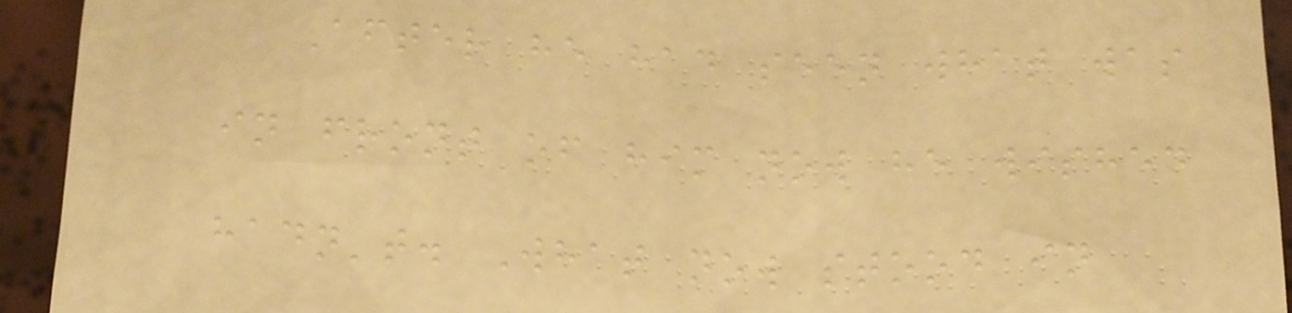After he had seen what was
in front of him now he wished
hadn't. What now stood in
